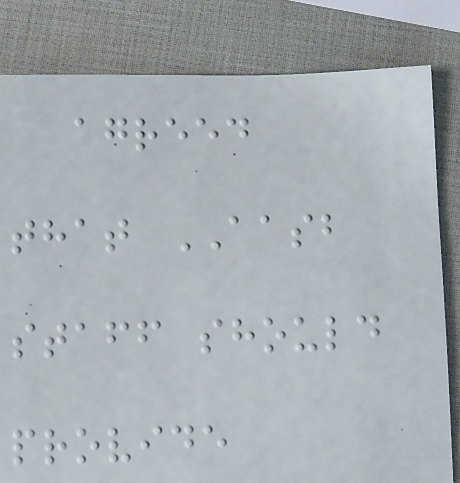agreed
that AASB
staff should
provide
